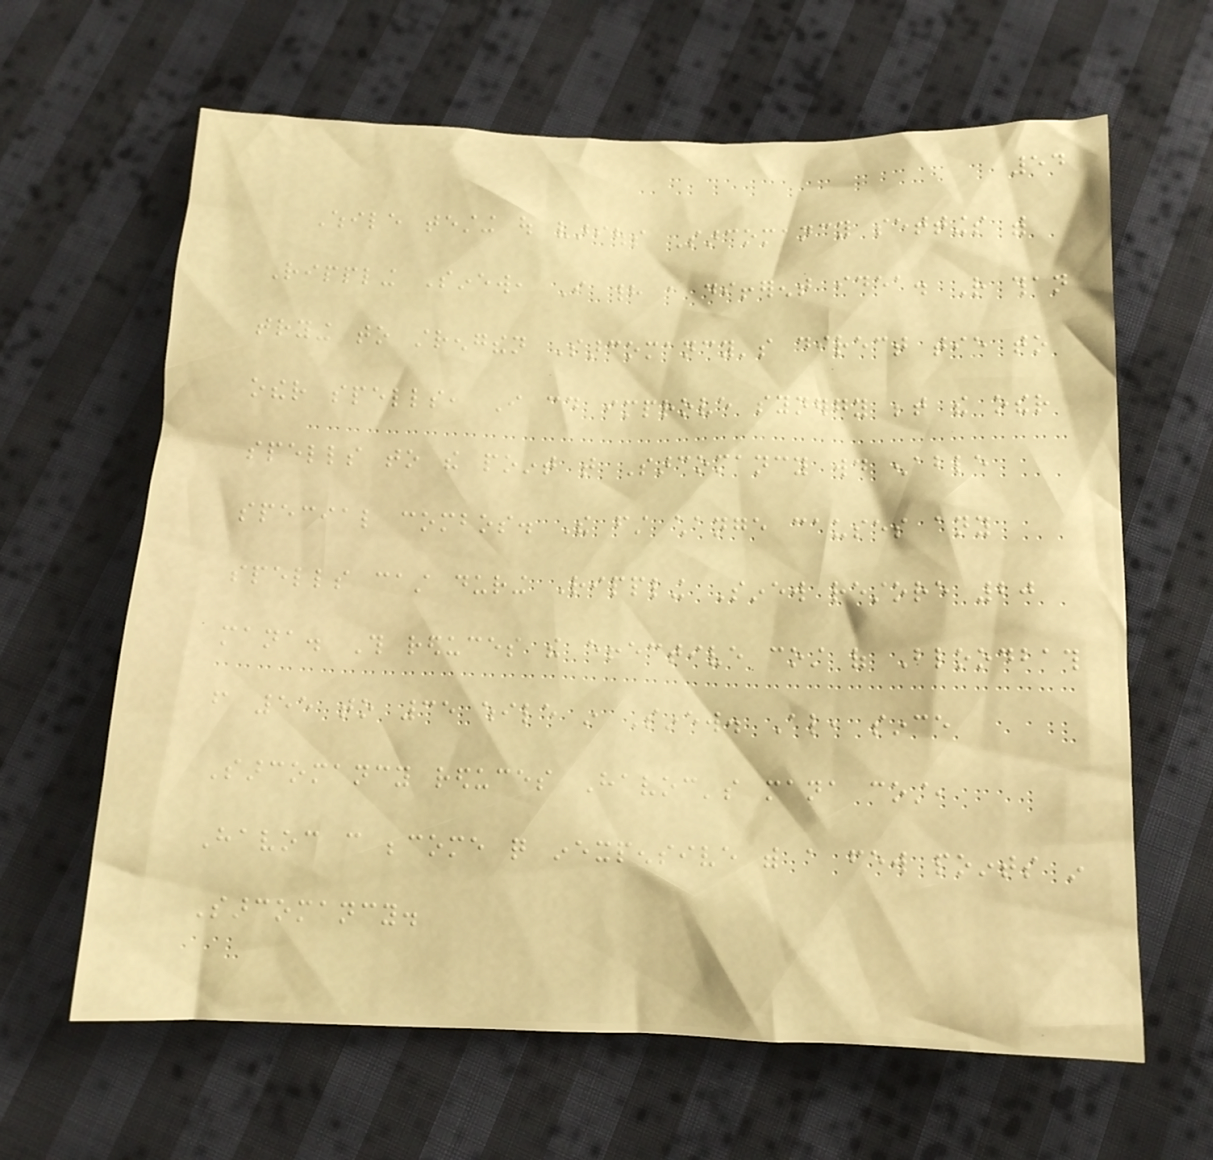54
While testing out various Sarcomancy settings with
Rippling Sinew, I had a different idea. Rather than
trying to strengthen Sarcomancy's direct tie to
other spells, I could improve synergy between the other
spells to the point that Sarcomancy would enable
special combos. The first change causes any
spells cast during Rippling Sinew restore 20
mana. This reduces the effective cost of Bloodbath
from 55 to 35 while in Sinew. Also, since
Sarcomancy reduces Havoc's mana cost,
Havoc can become quite inexpensive with a few points in
Sarcomancy.
